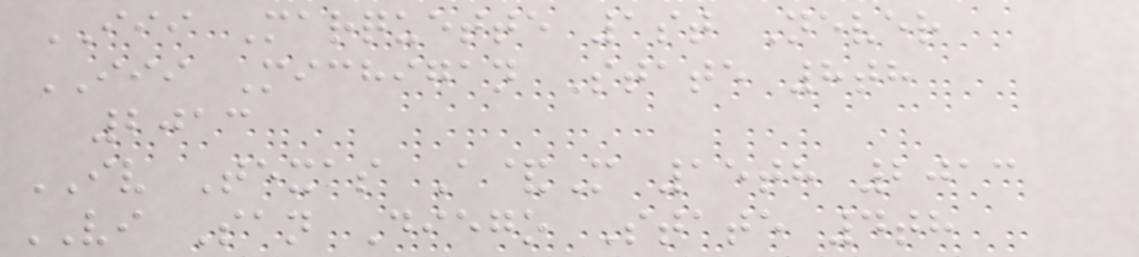III Marquette 1st Never
III Michigan State 8th
2013
IV Texas A&M 15th 2013
VI San Diego State 4th
